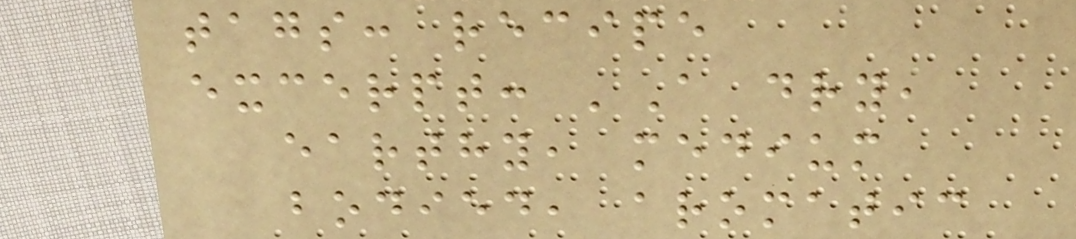tags: recipe
excerpt: 'A dry,
earthy, medium
bodied, aromatic
